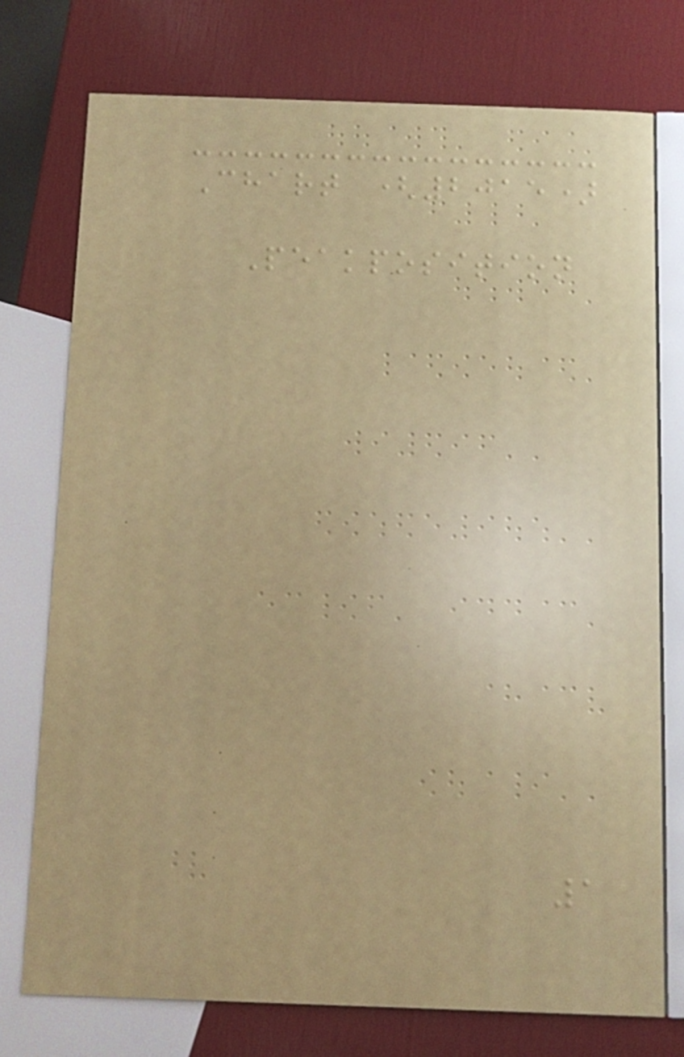Chart (2015)
Peakposition
1
